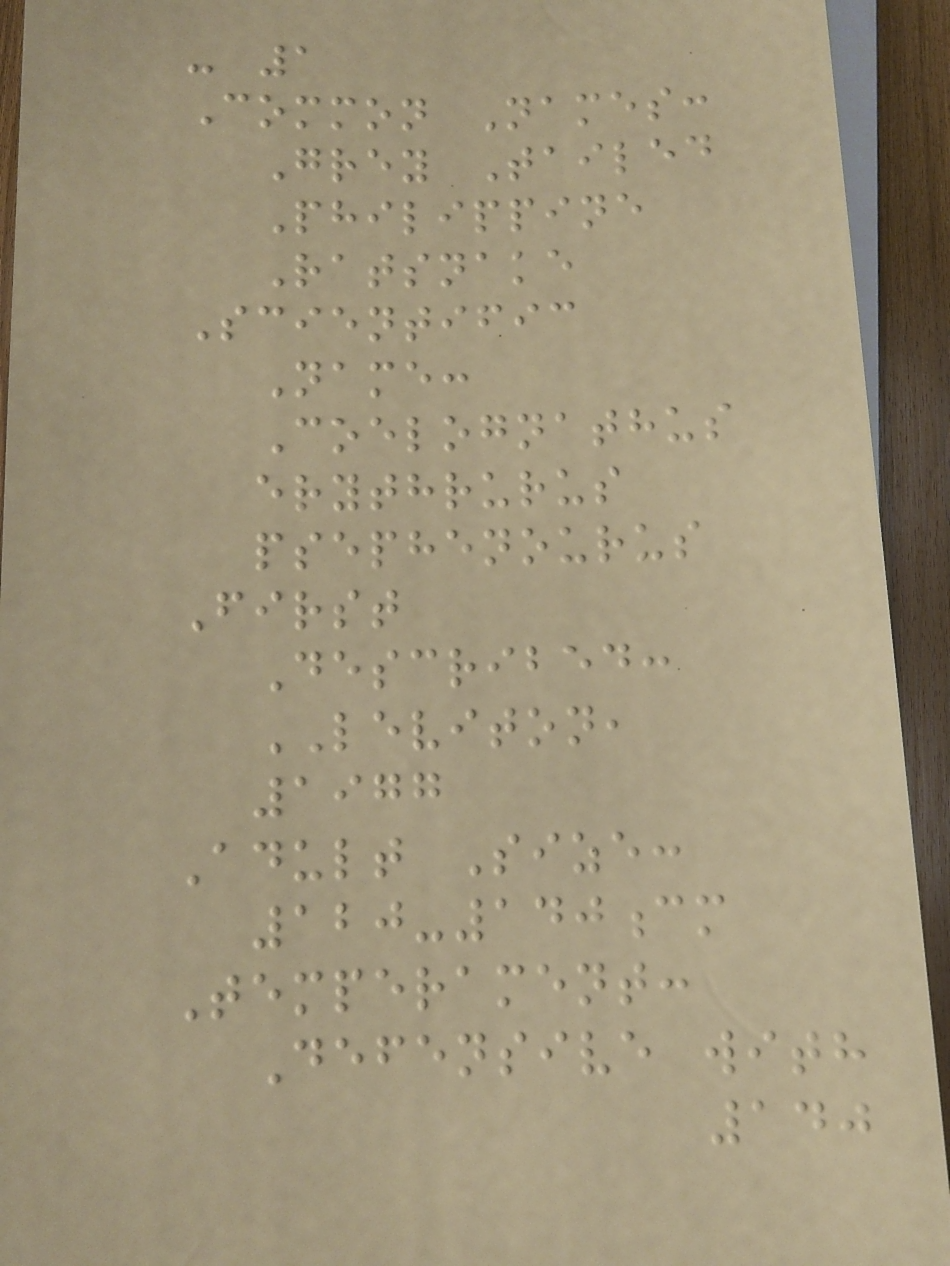- 1
Common Names:
Grey Tailed
Philippine
Ratsnake
Scientific
Name:
Coelognathus
erythrurus
psephenourus
First
Described:
LEVITON,
1977
Adult Size:
120-140cm
Temperament:
Defensive with
140
